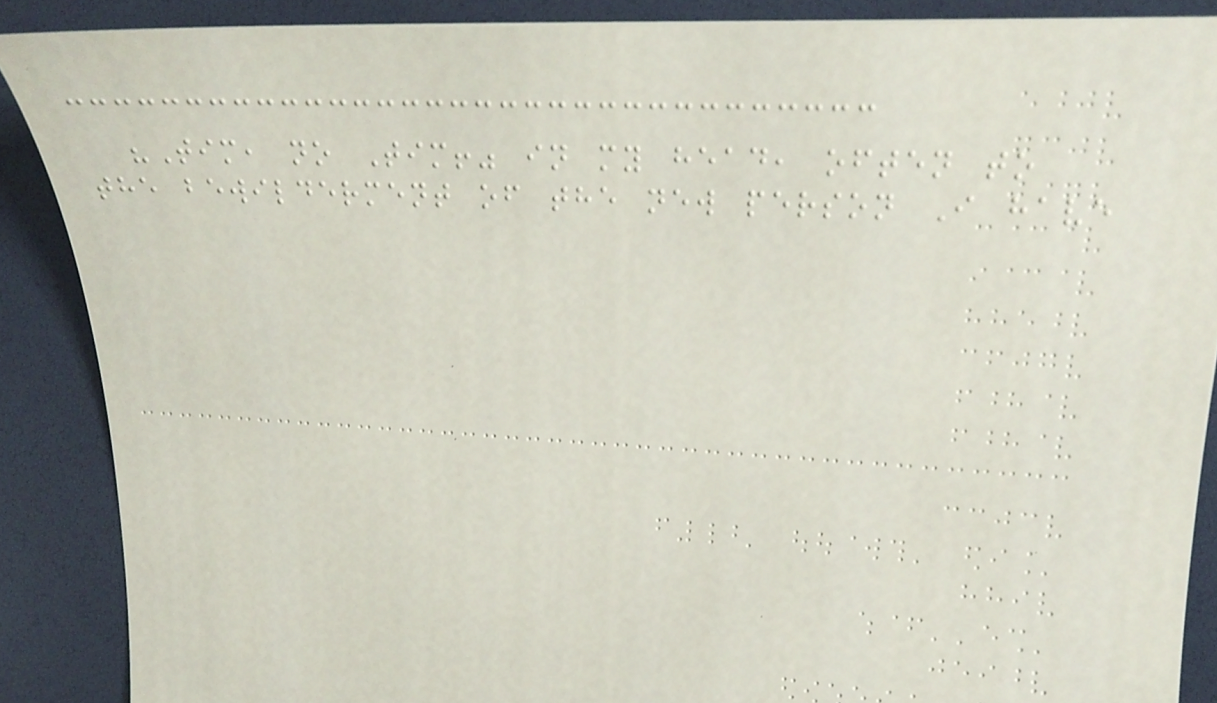"Tim, no Tim!" in my head, often to
the bewilderment of the new person I have
